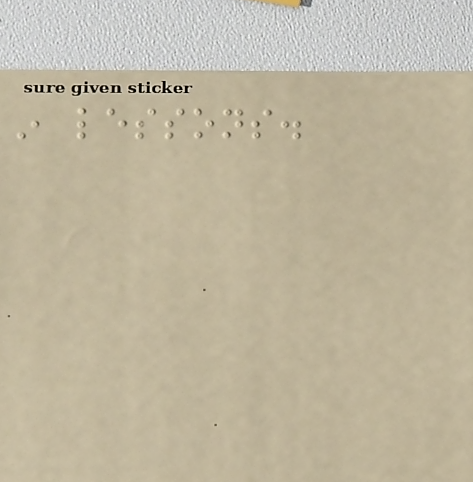in lessons.
